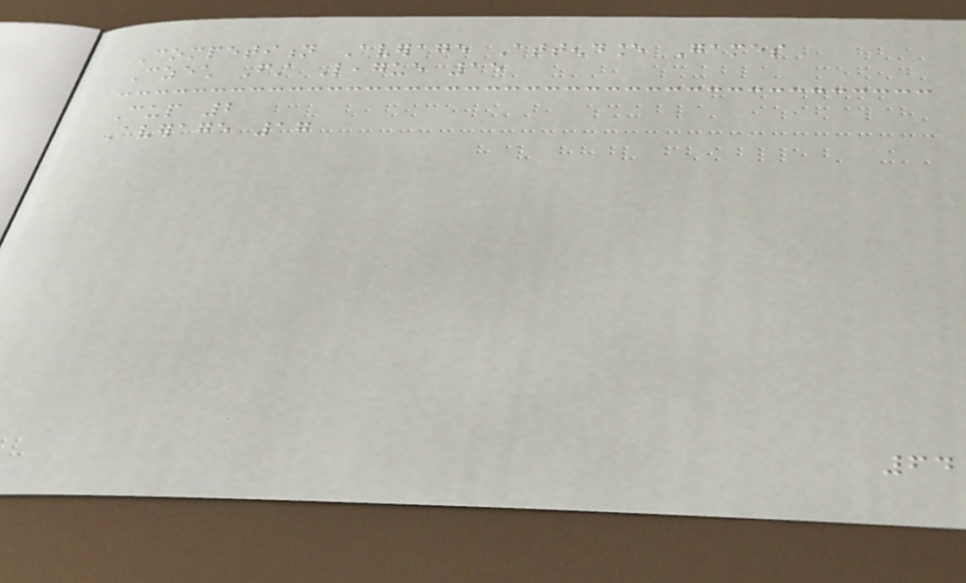Competition Average Attendance Games
Czech First League 15
Cup 2
Average 17
64
